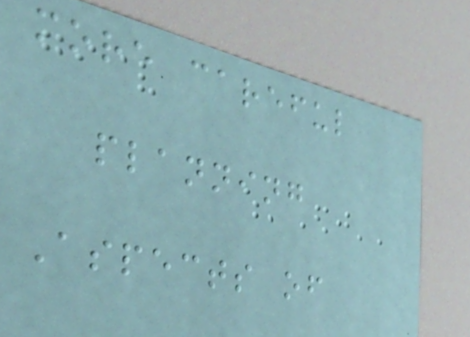more careful
planning
Aspects of
